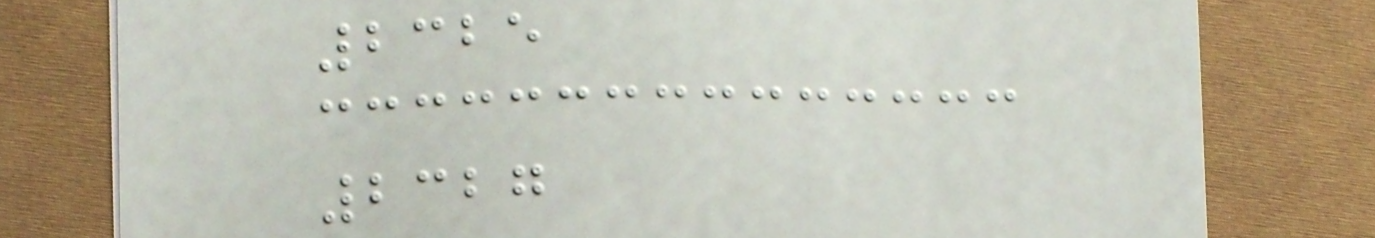2325
2327
